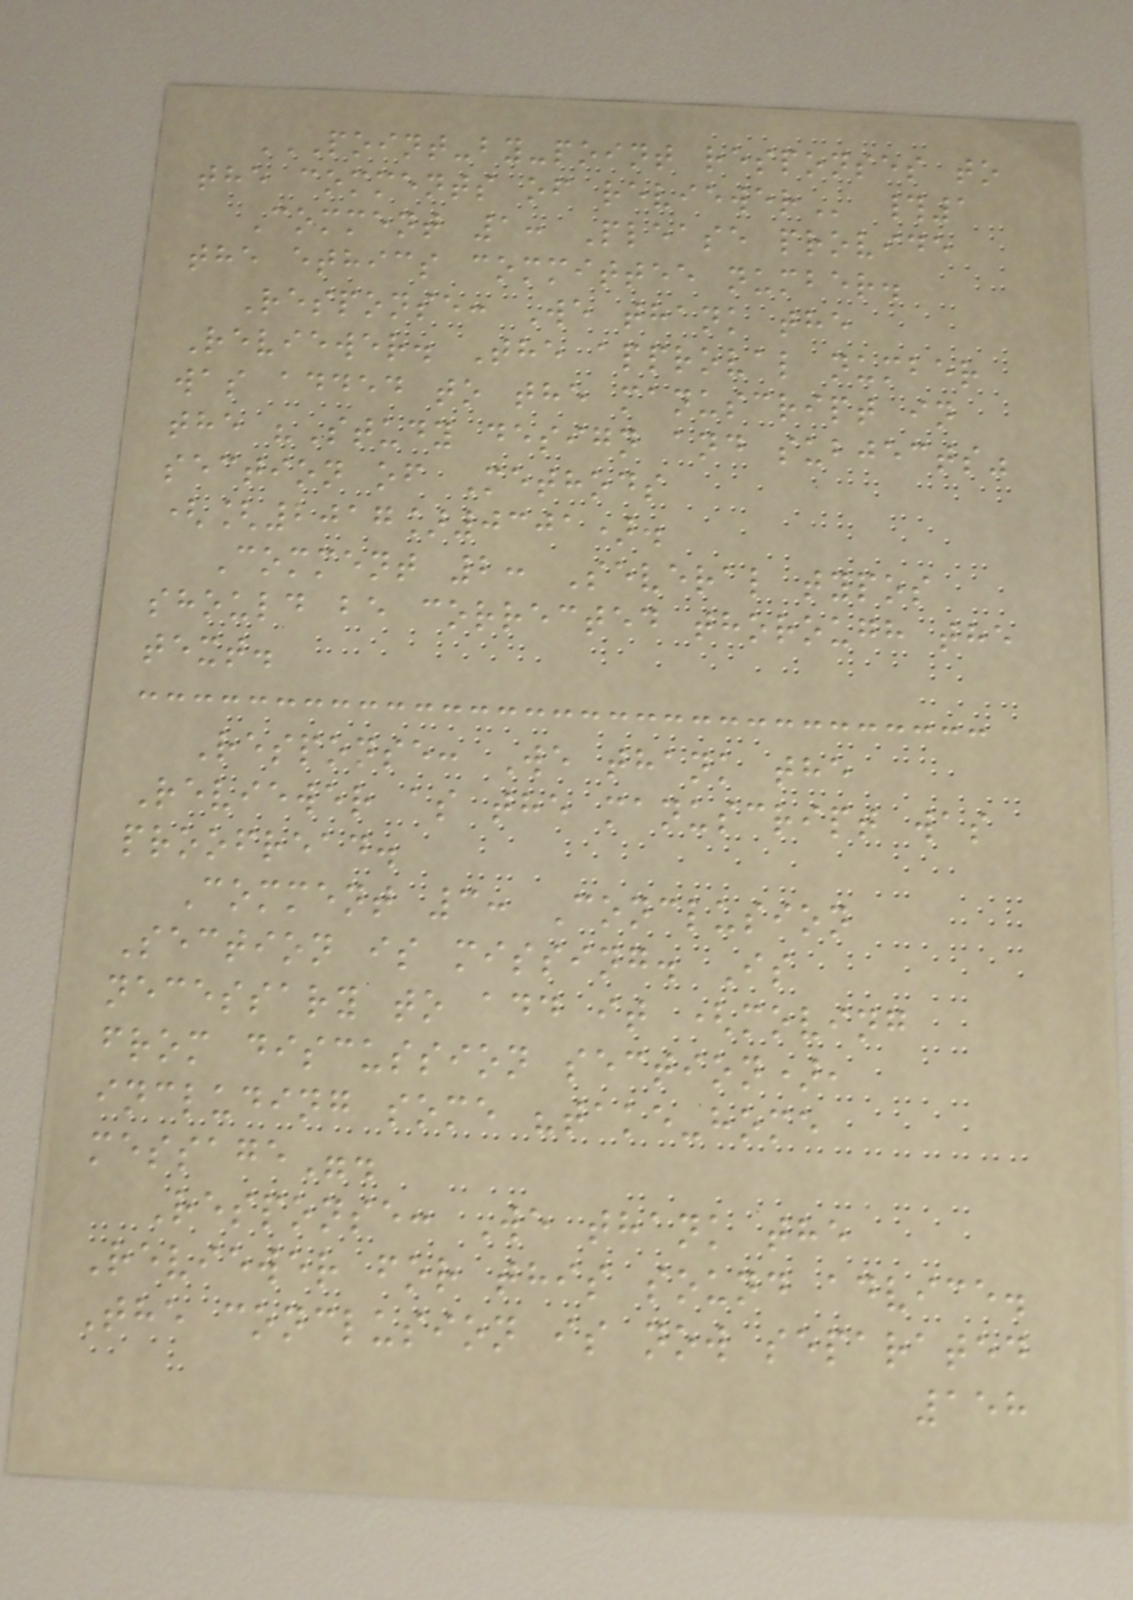POINT-BY-POINT RESPONSES TO
THE COMMENTS OF REVIEWER #1
Comment 1: Please provide
the ethics committee number.
Response: We thank the
Reviewer. The approval number
was added to the manuscript in
the "Study design and subjects"
section of Methods
([2017]0301).
Comment 2: Several typos
should be corrected thorough the
text.
Response: We thank the
Reviewer as the manuscript was
proofread.
Comment 3: Conclusion
Section is missing. Is
necessary to add it (moving
from discussion section),
including some "take-home
message".
Response: We thank the
Reviewer for this sound advice.
The conclusion is now separated
158
